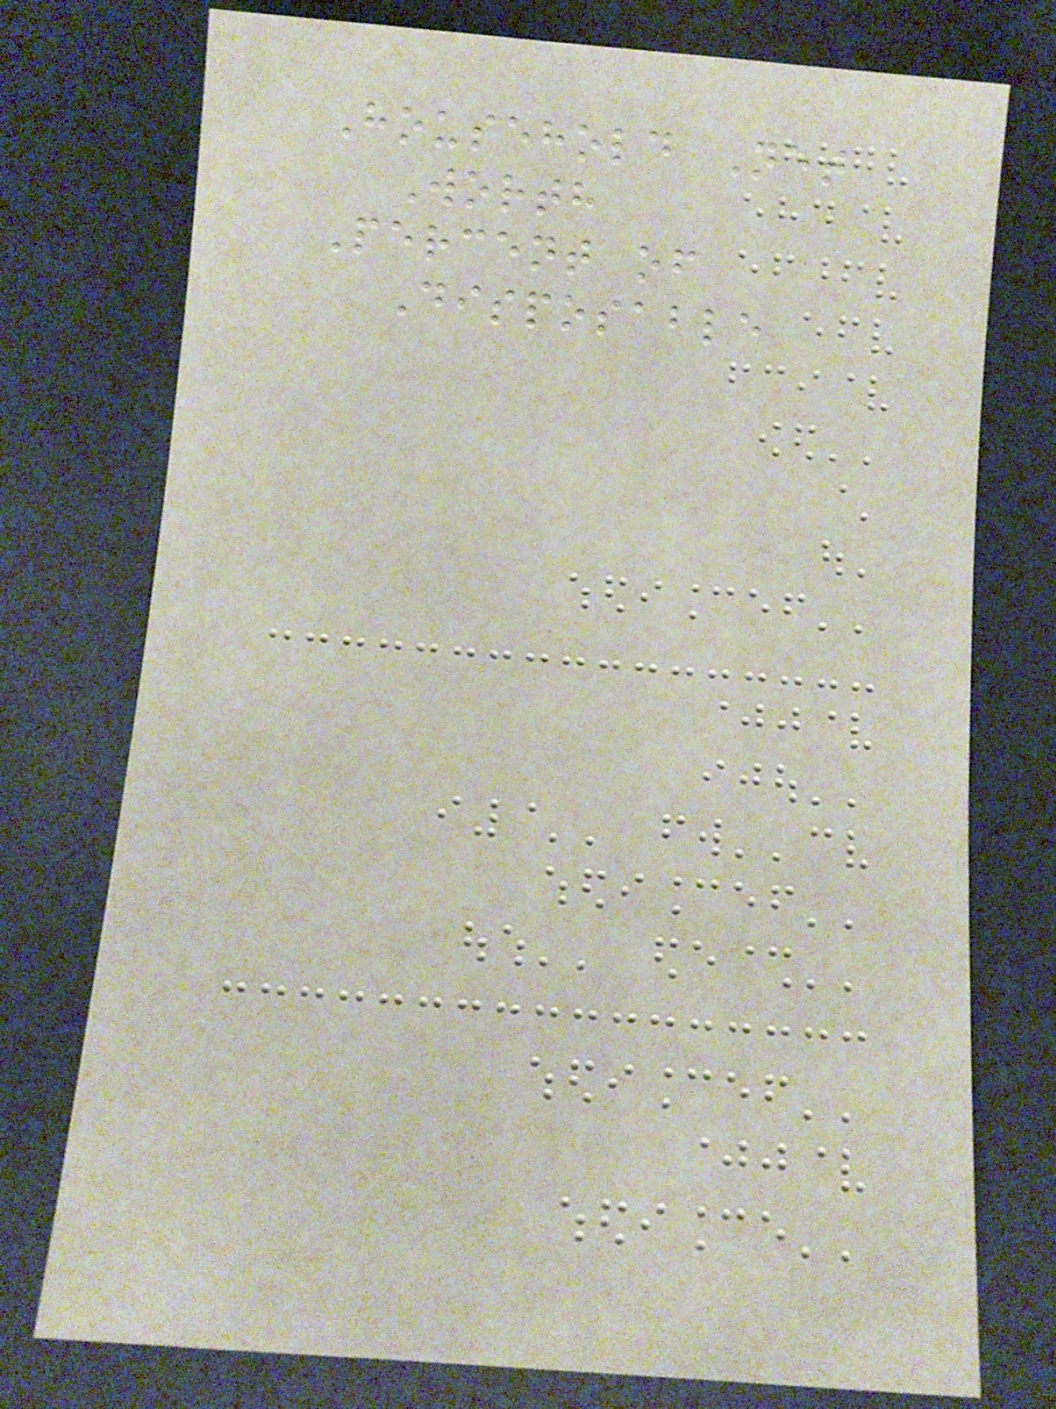Household Net
Worth
Percent of
Disposable
